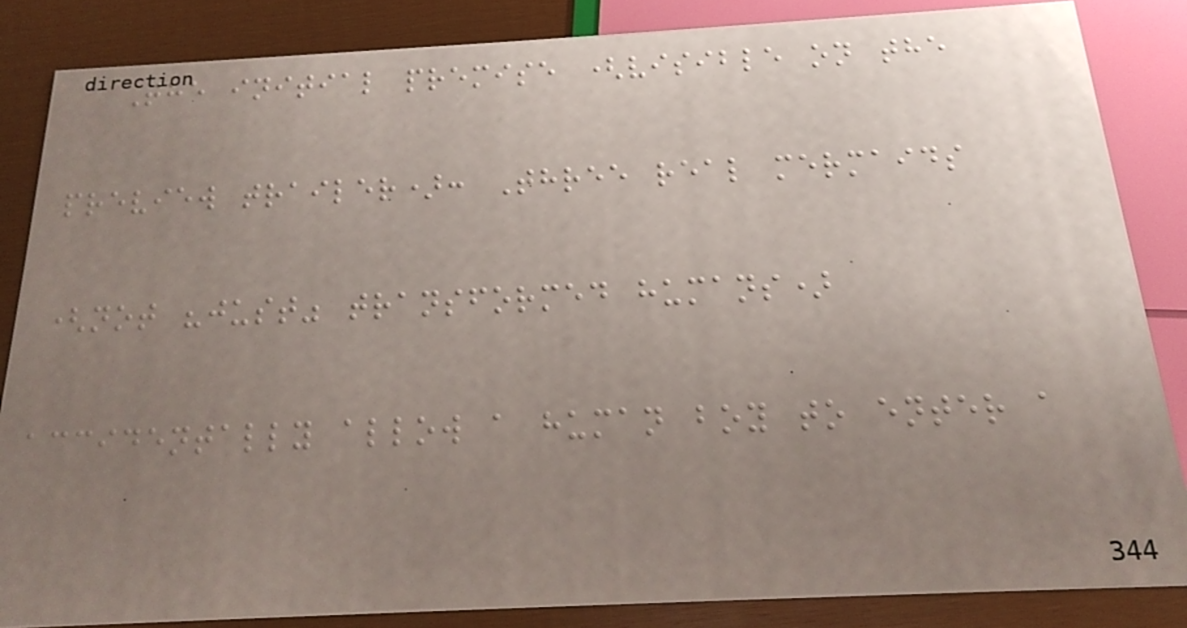The initial premise (visible on the
preview trailer): Three real mermaids
(not "just" transformed humans)
accidentally allow a human boy to enter a
